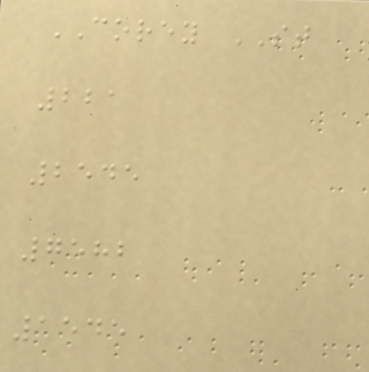COREY ST
221
2545
7582
1545
